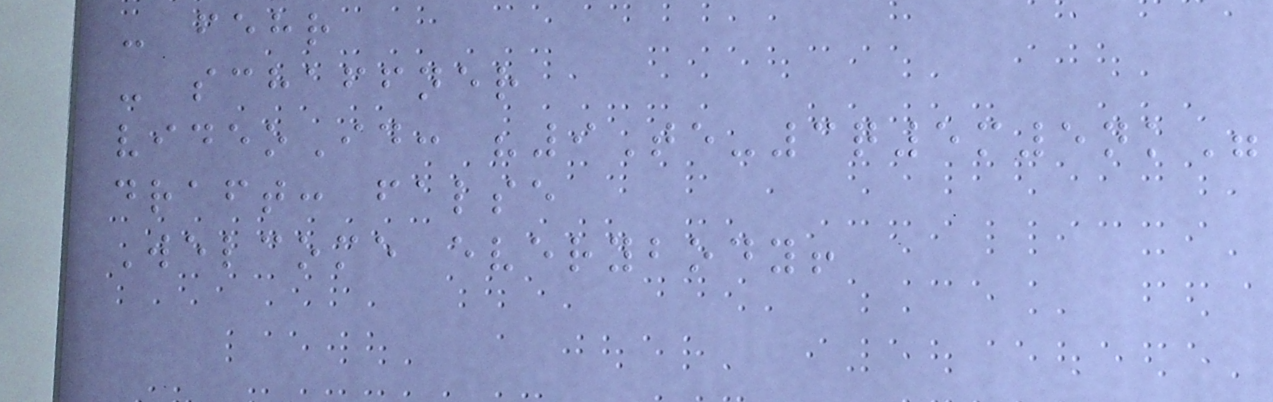- fehr
- schaffner
videoId: "9Te-3q5m5nk"
draft: false
Welcome everybody!
